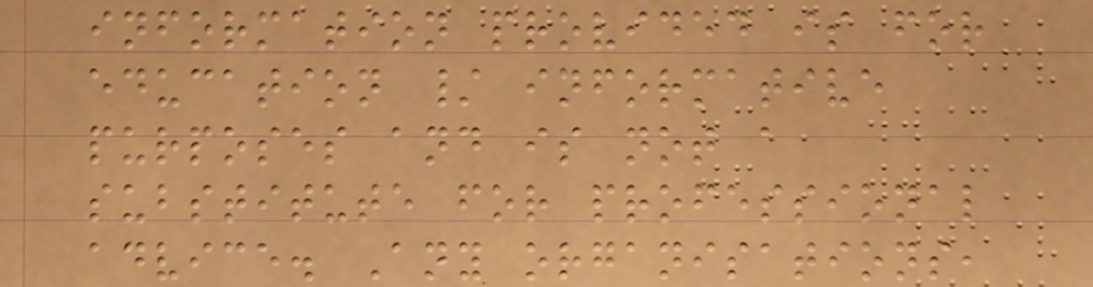information provided is for
education / informative
purposes and is not a
substitute for professional
advice. Any organisations,
